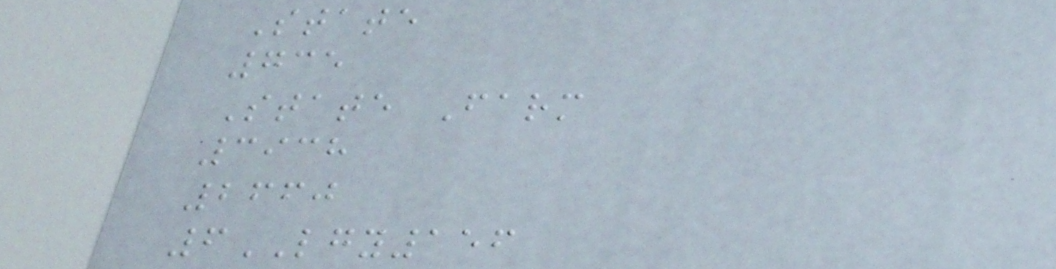State
735
State Farm
3938
2660
6LGY156
